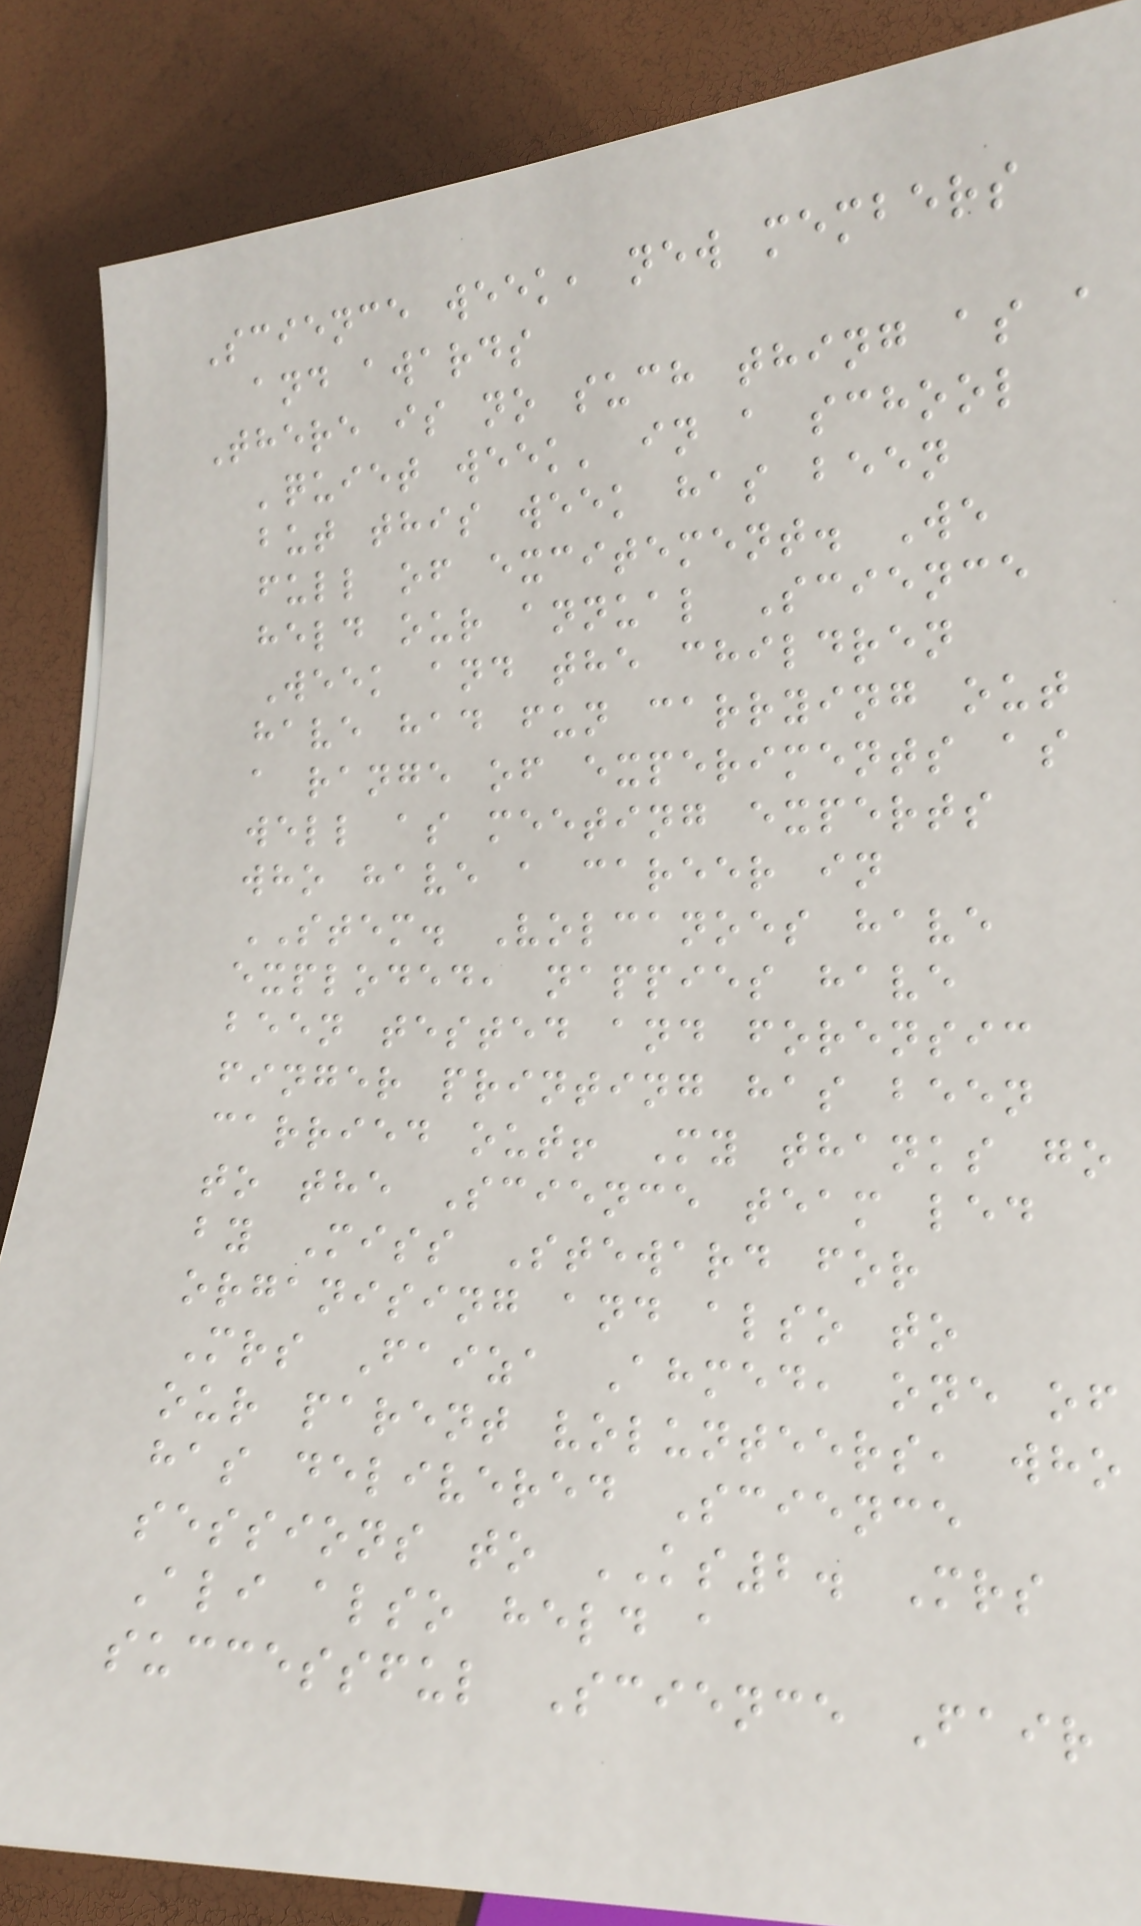Science week, new members
and awards
There is no such thing as a
'quiet week' in a school
but this week has been
full of excitement. We
held our annual Science
Week and the children
have had fun carrying out
a range of experiments as
well as meeting experts
who have a career in
STEM. Volcanoes have
exploded, nappies have
been tested and forensic
finger printing has been
carried out! My thanks go
to the Science team led
by Miss Steward for
organising and also to
Mrs Faiza Ahmed, one of
our parent volunteers, who
has delivered Science
sessions to KS2. Mrs
Ali also held a
successful Science Fair
